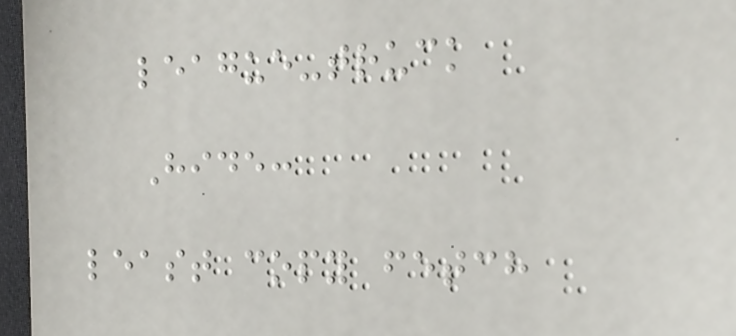league-truck
Hide:
least copy fetch
